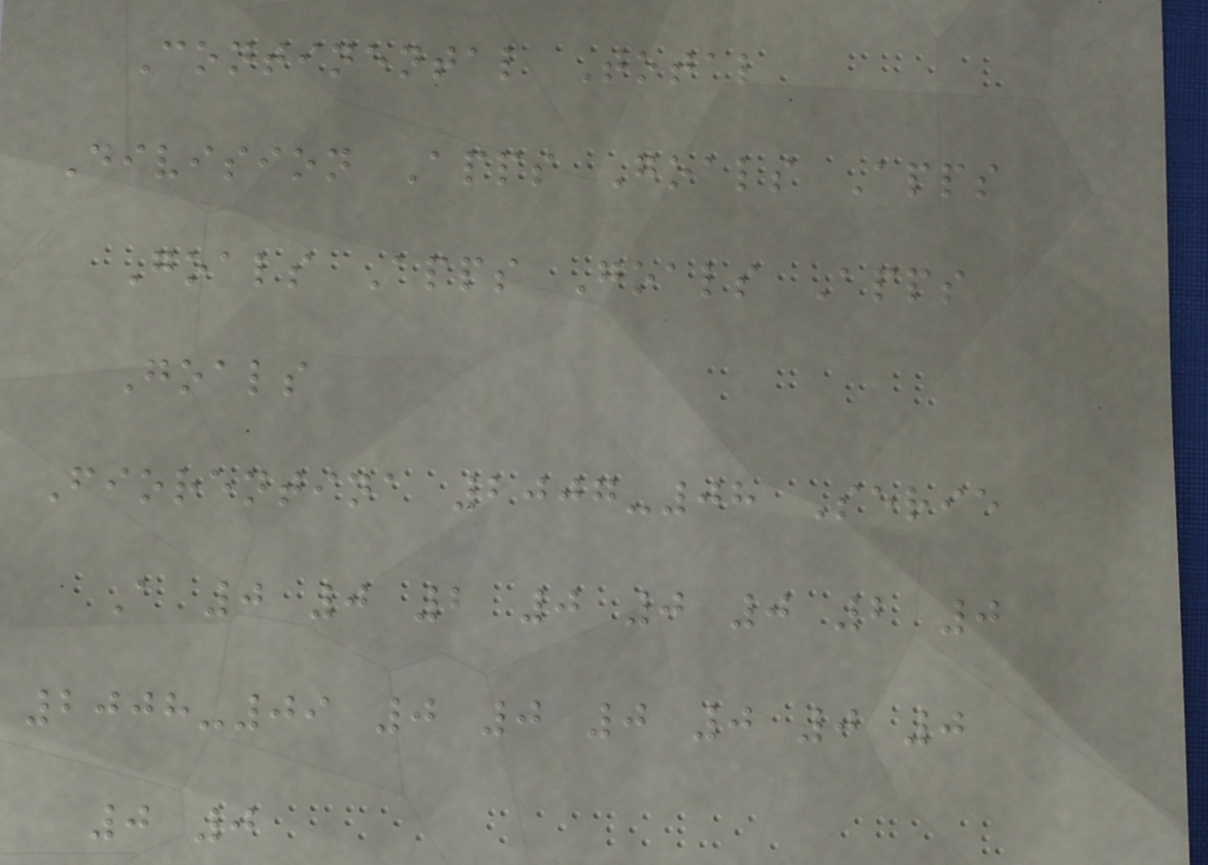Continental Total
Division Apps Goals Apps
Goals Apps Goals Apps
Goals
Fiorentina 2007-08 Serie
A 0 0 2 0 0 0 2 0
2008-09 0 0 0 0 0 0
0 0
